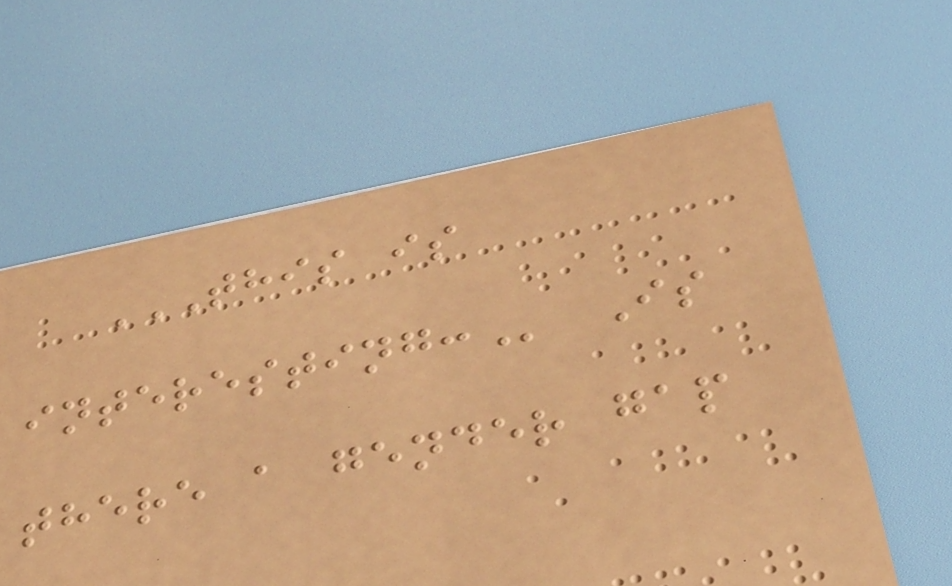THIS IS
INTERESTING: Is
there a gender gap
